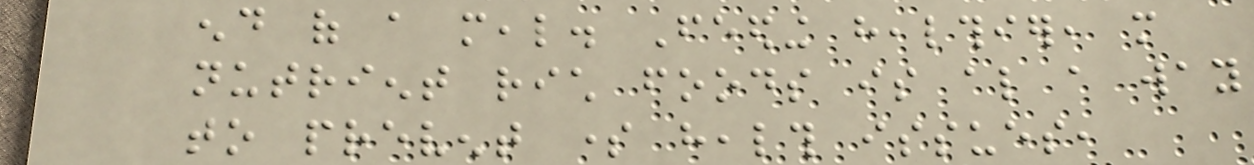end of a meal. Feeding healthier, more
nutrient rich foods is also a way
to prevent some health issues,
